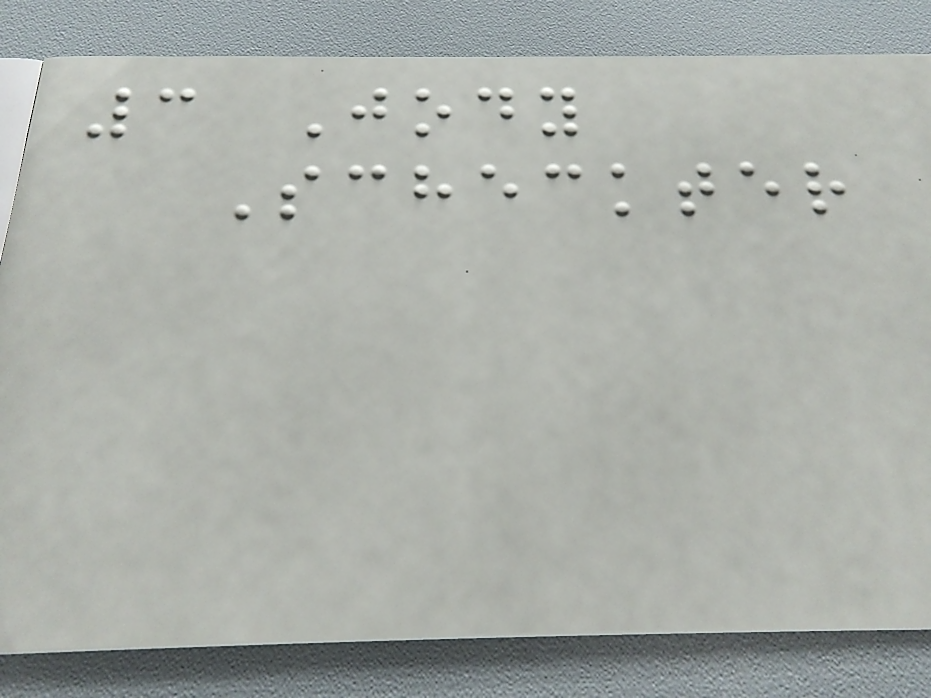3 Jody
Scheckter
